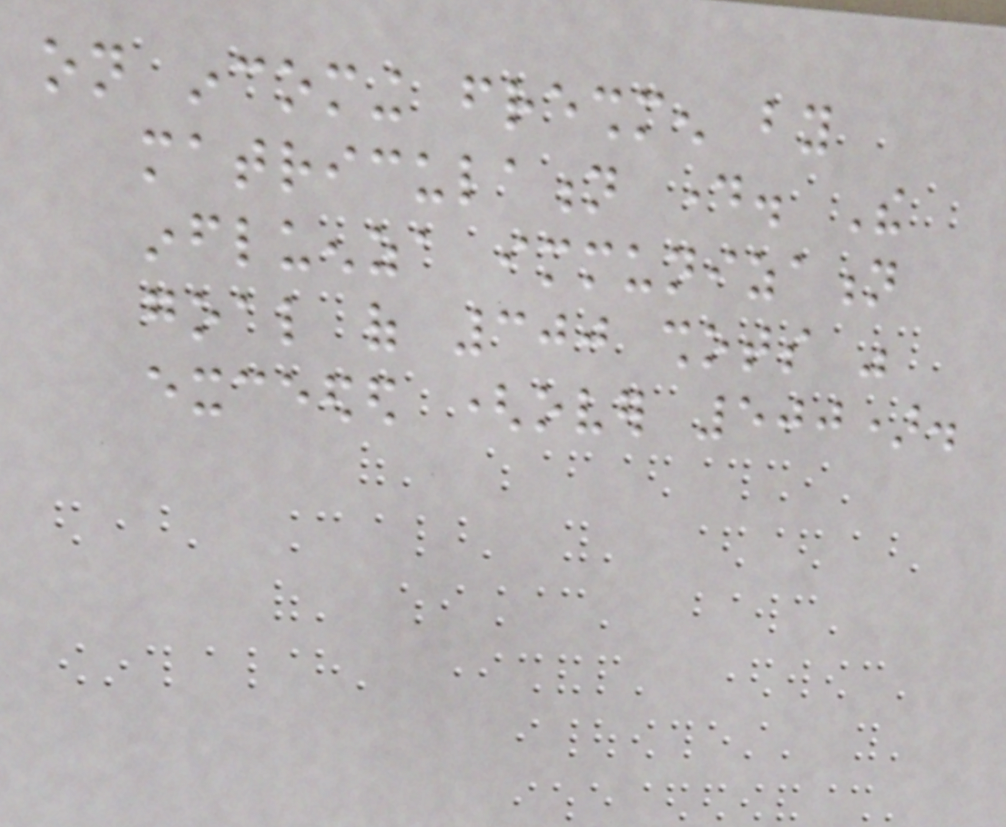on incoming freshmen by
matriculation day. The
influenza immunization
goal of 300 shots was
exceeded (over 500).
